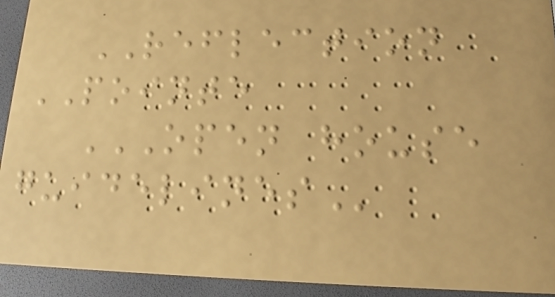REFLECTION
POINTE
OPEN HOUSE
GUIDELINES
